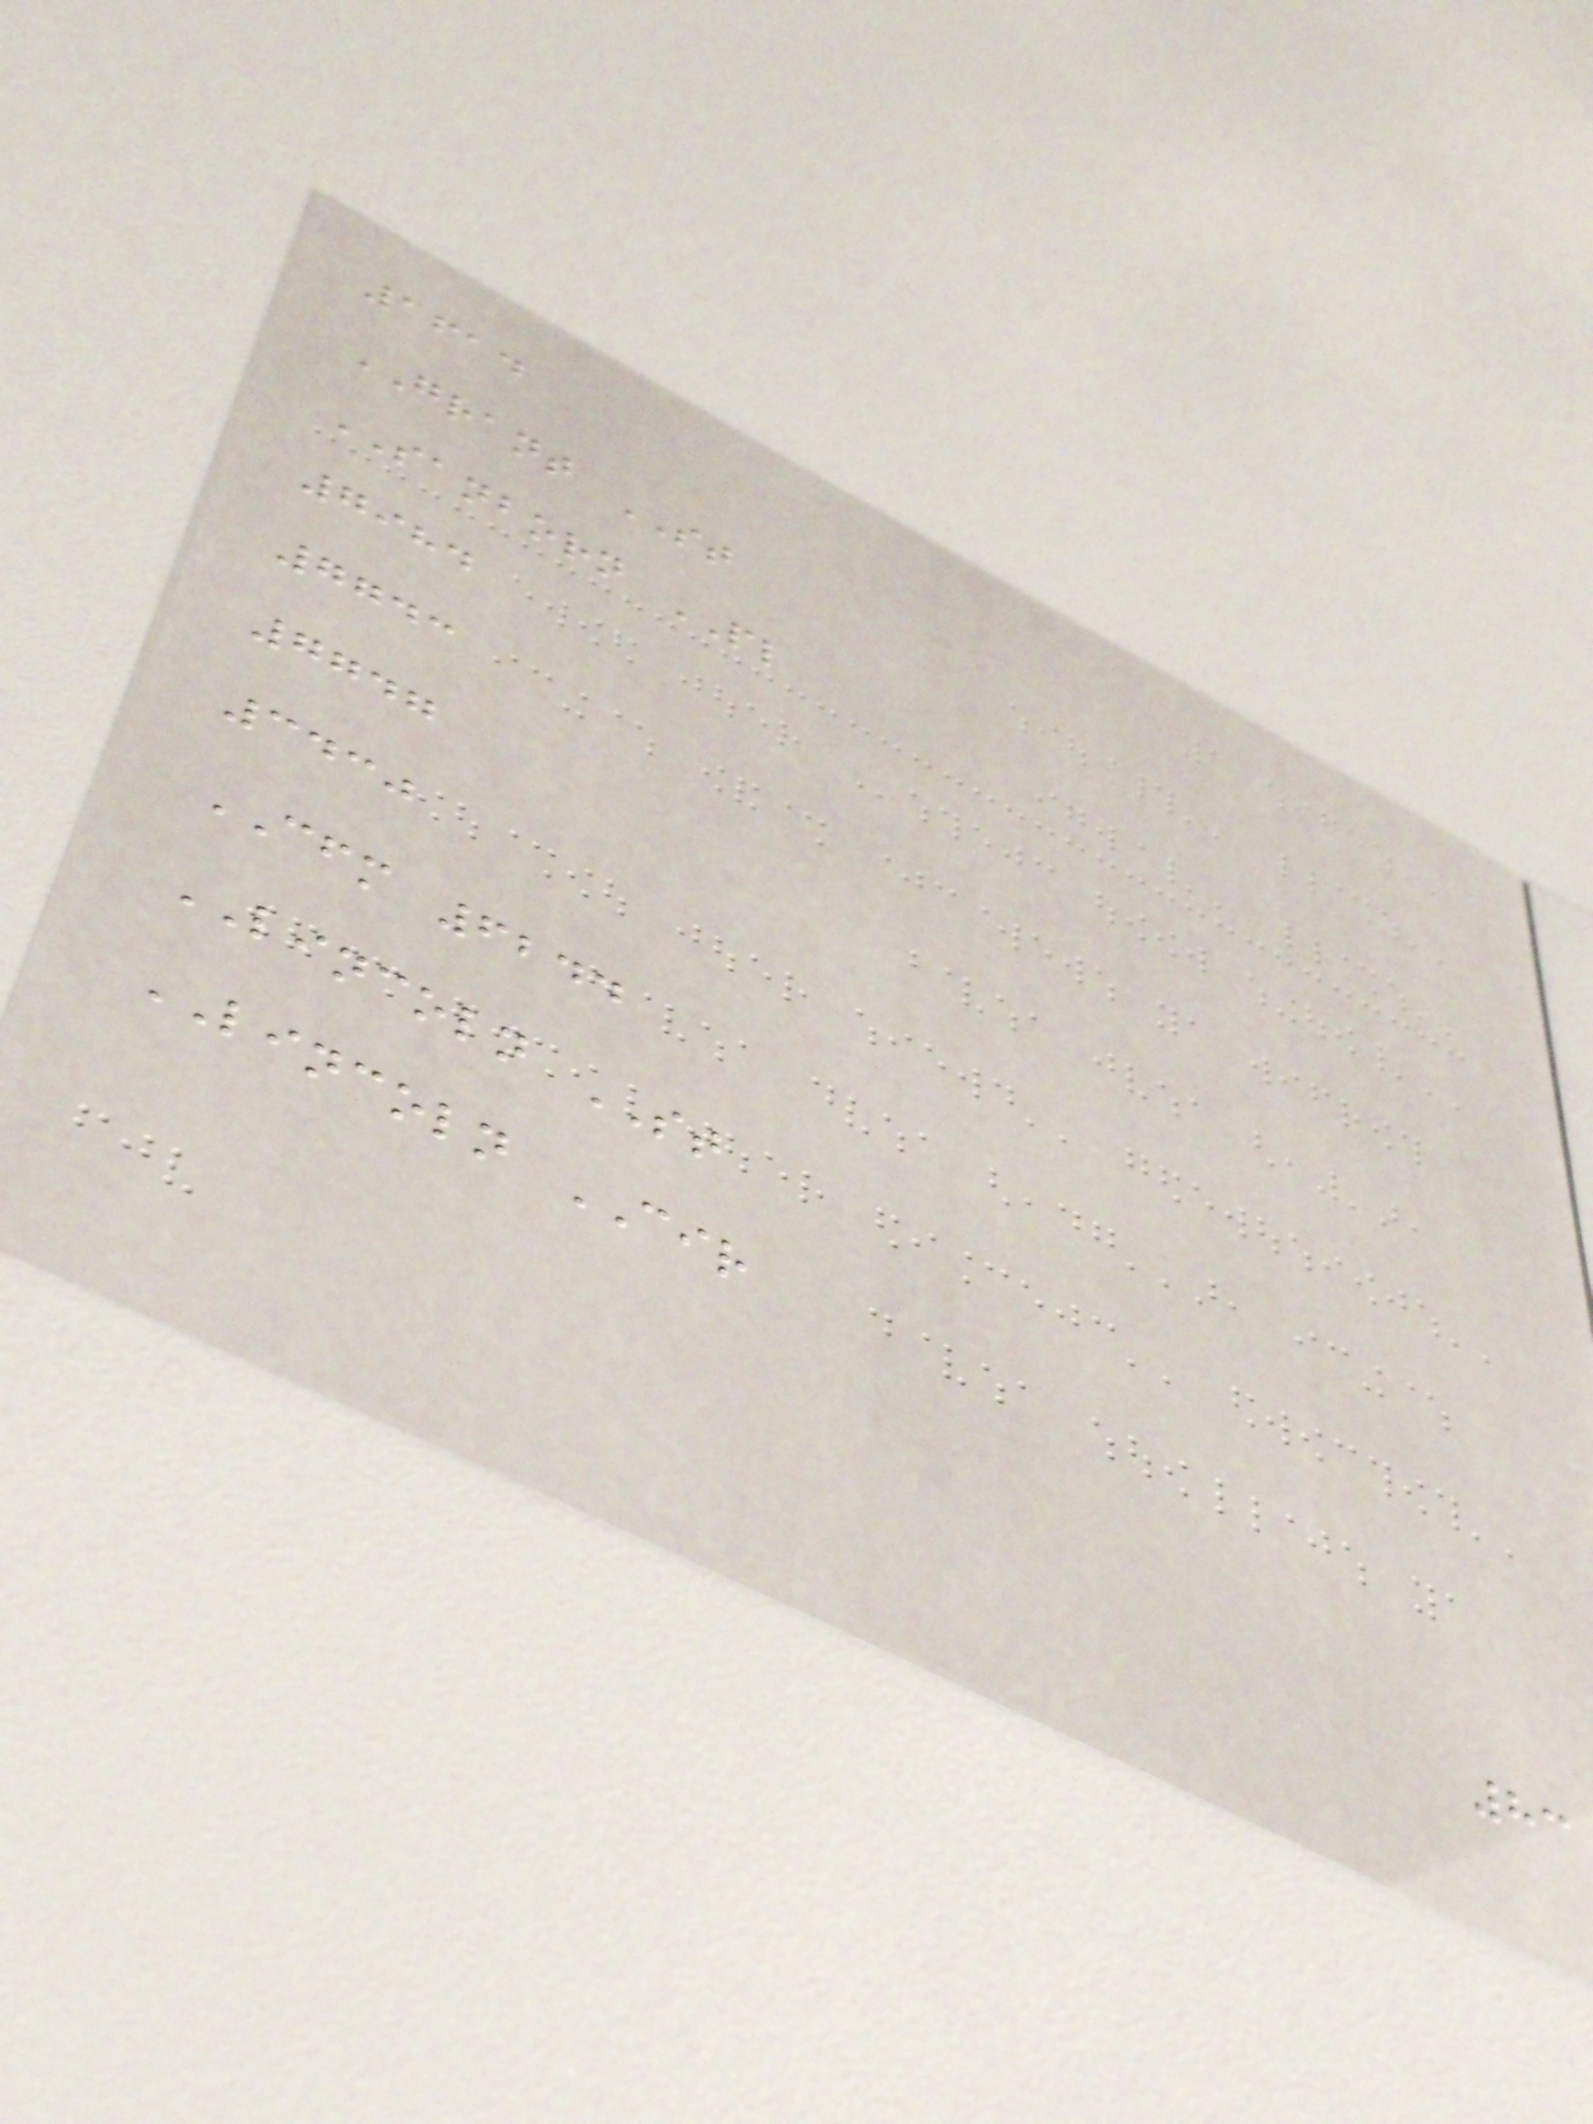1614
GRANT ST
SANBORN PL
7984
7743
7747
3430
CFM 6244
LINCOLN ST
LINCOLN CIR
83
